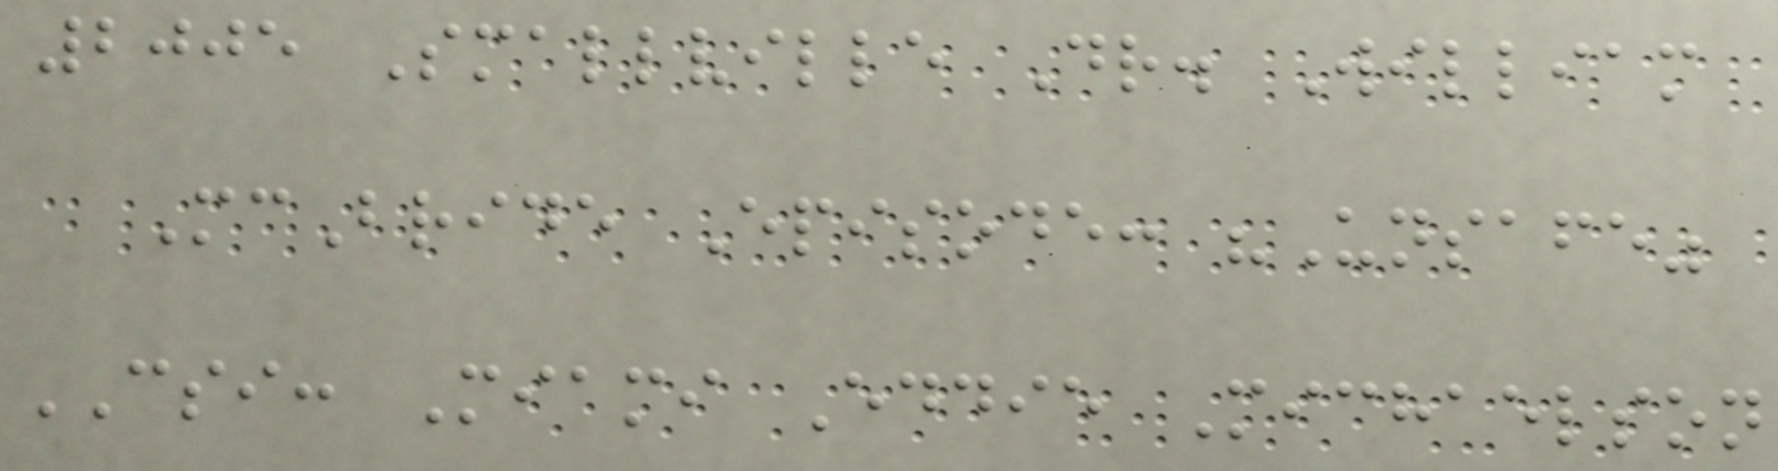2005 Smallville Dr. William
McBride Episode: "Unsafe"
CSI: Miami Eddie Michaelson
